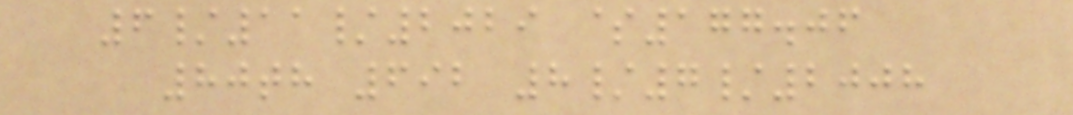6/11/2029 $177.06
80th 692 8/7/2008
